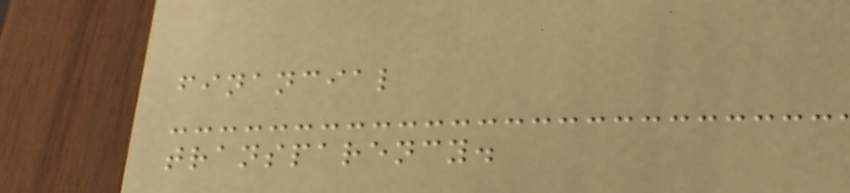financial
transparency.
